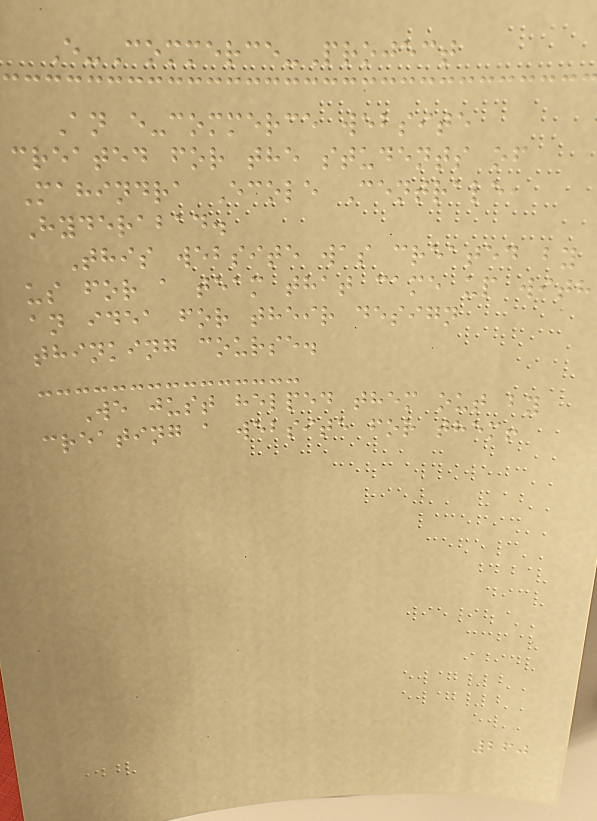E-Commerce-Project
An e-commerce website
created for the students of
Mahindra Ecole Centrale,
Hyderabad.
This website was created by
us for a team that came up with
an idea for their design
thinking course.
We just helped them out by
creating a website for them!
260
